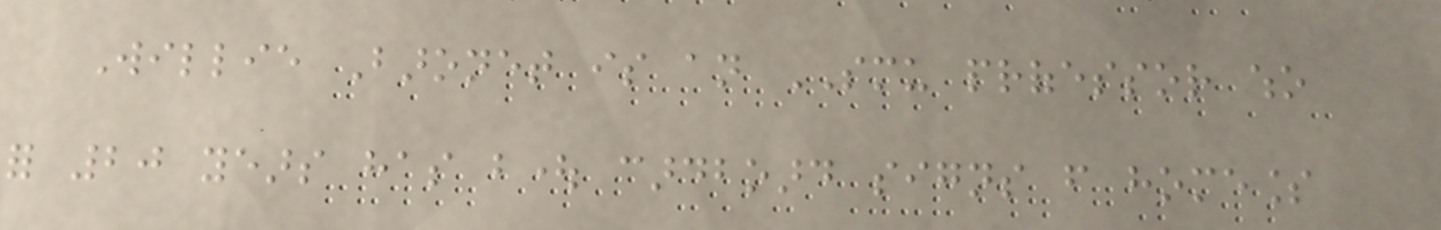Willie Baronet is an SMU professor who
for 20 years has bought cardboard signs from homeless
